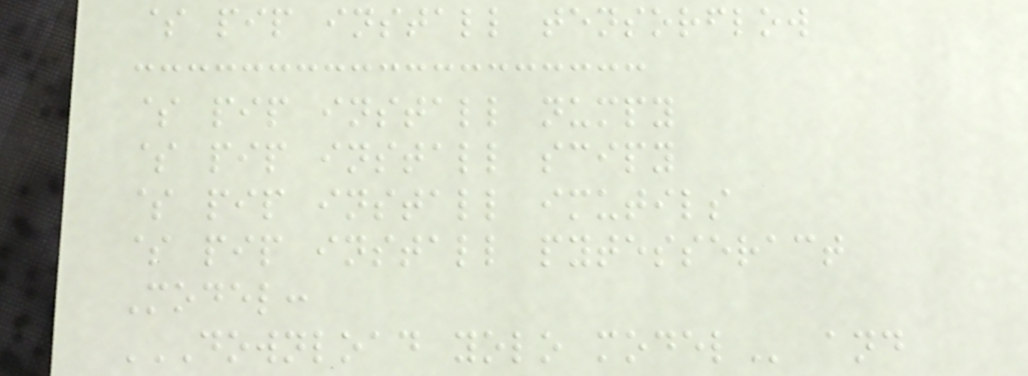$ pip install tensorflow
$ pip install numpy
$ pip install scipy
$ pip install imutils
$ pip install pytesseract
Model:
DOWNLOAD YOLO MODEL and
